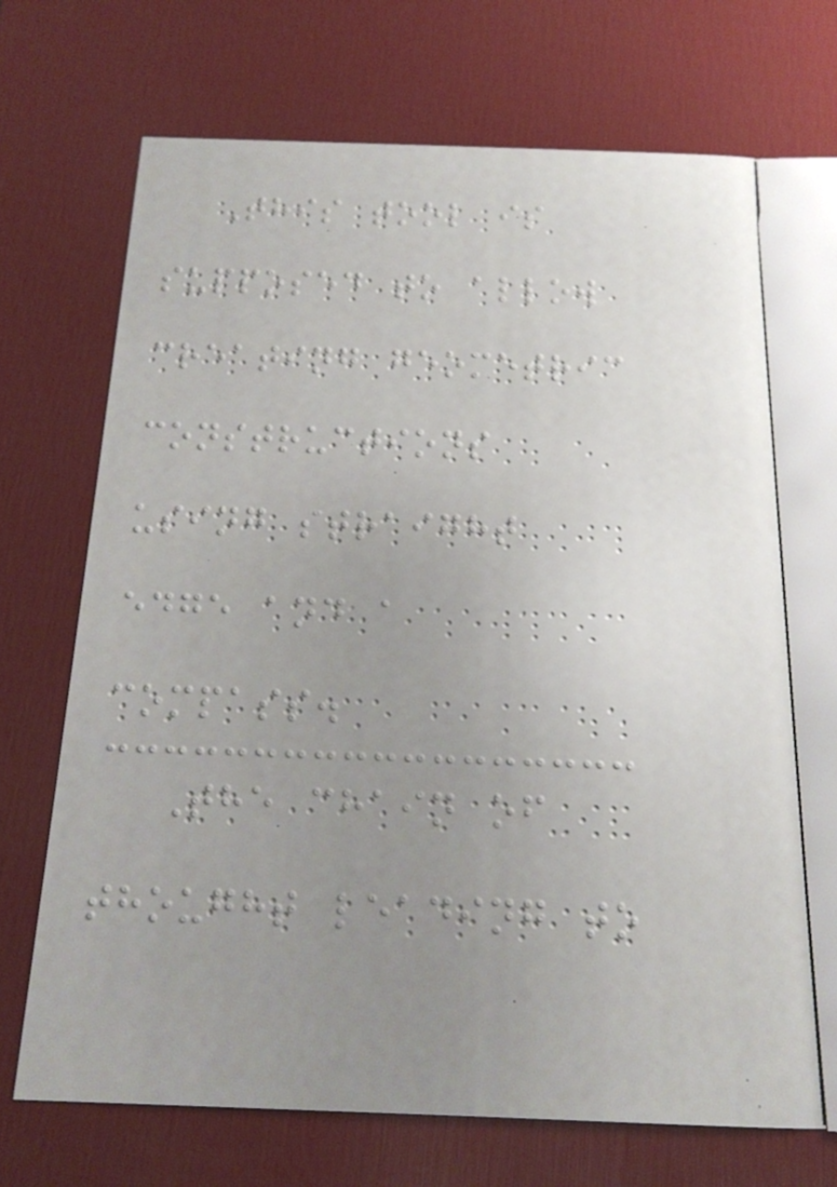This tool is
supposed to allow
creating geometric
constructions
using straight
edge and a
compass.
The chain of
thought leading to
